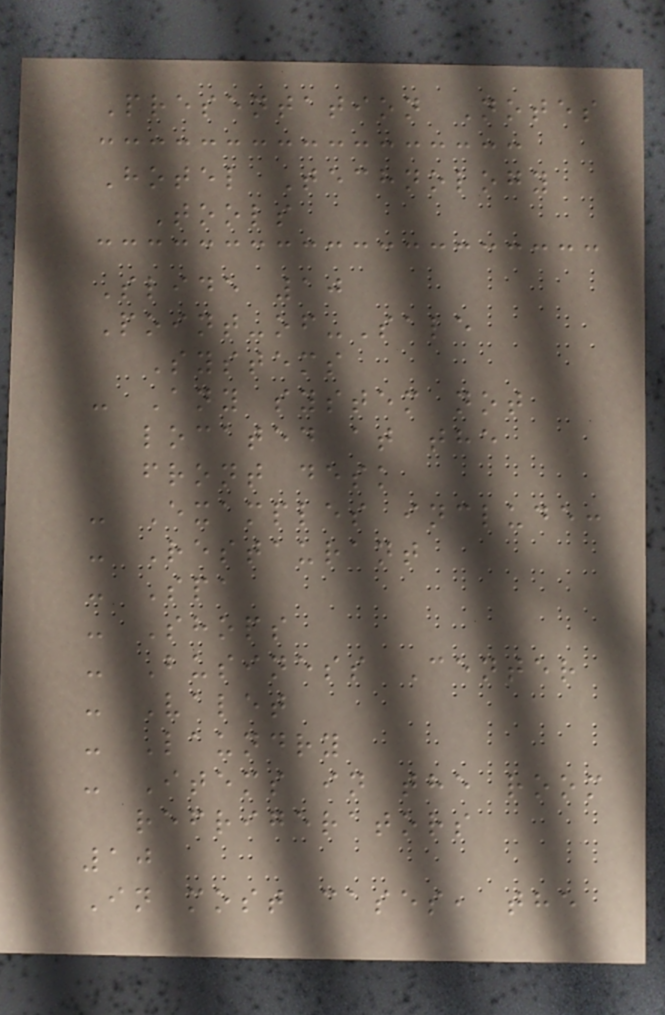Presentation Notes
Hotel Technology
Tools
Slide 10
Point-of-Sale
Systems
- Any system not
located at the
front desk
- Examples include:
- Restaurant
- Spa
- Shops
- Business Center
- Valet
- Laundry
- Items in the room
refrigerators
10
In most cases, the
